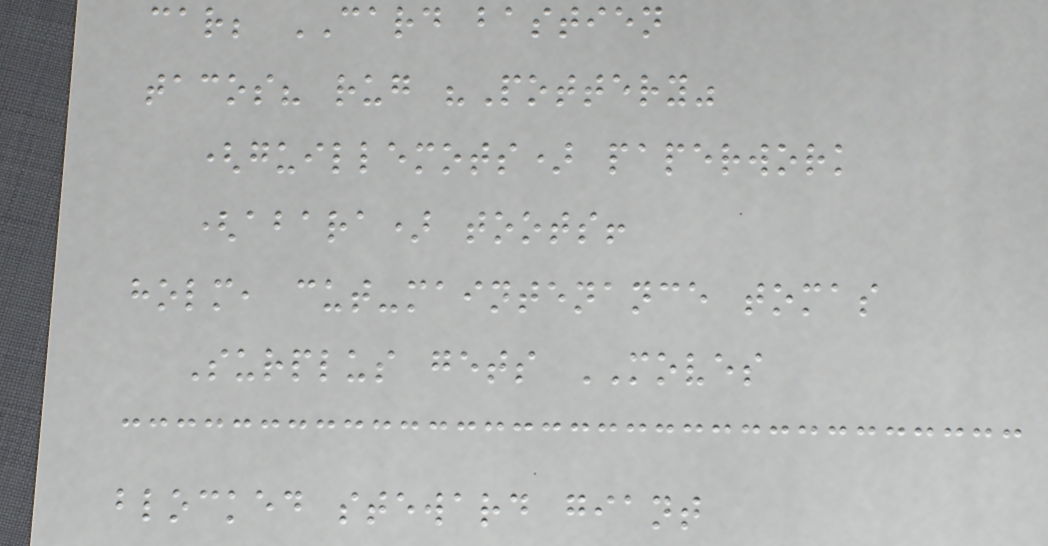car; CARD bastien
tacos? rug "Pottery"
(guillemots) paperwork
(abara) toots!
holm, cut-maintenance tomas
Surplus gets MOVES
blocked steward giant
